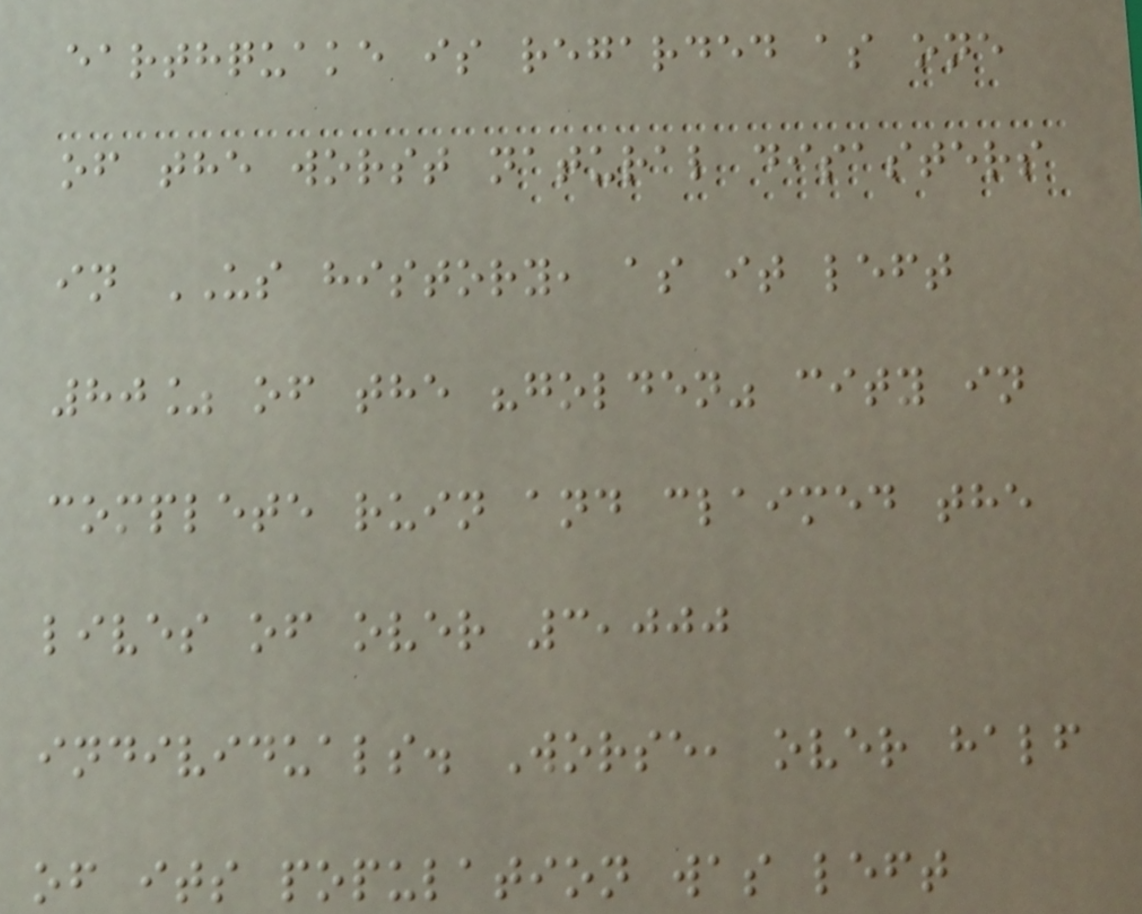earthquake is regarded as one
of the worst natural disasters
in US history, as it left
80% of the "golden" city in
complete ruin and claimed the
lives of over 3,000
individuals. Worse, over half
of its population was left
